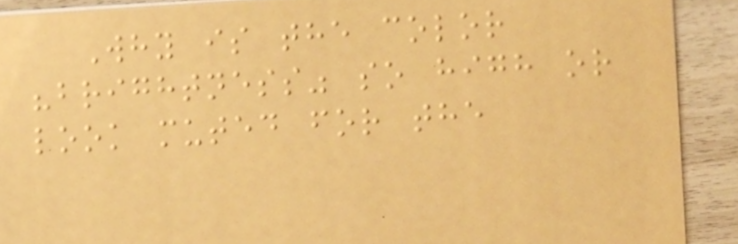Why is the color
"brightness" so high or
look muted for the
